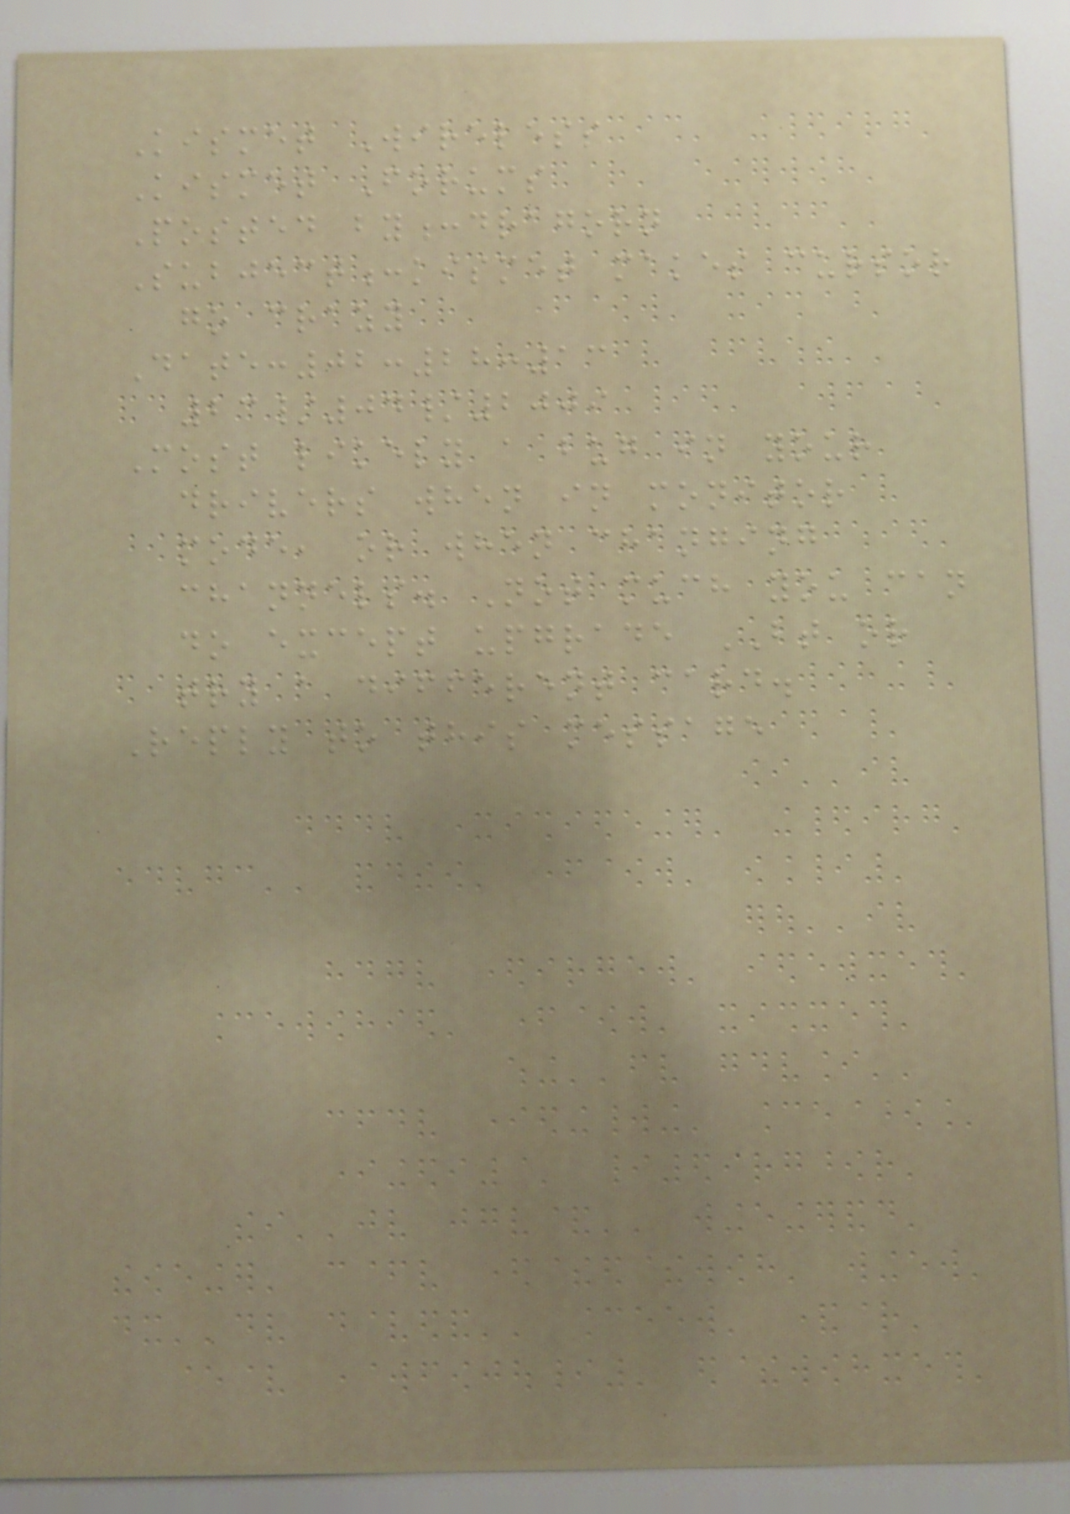Kismet Wireless
Kismet Forums
Posted by:dragorn
Subject:kismet makes cursor
go crazy
Date:02:28:13
23/04/2009
Most likely a bug in your
drivers when in monitor
mode, or when changing
channels. Not much you can
do except upgrade BT or
try a different card.
Reply to this message
